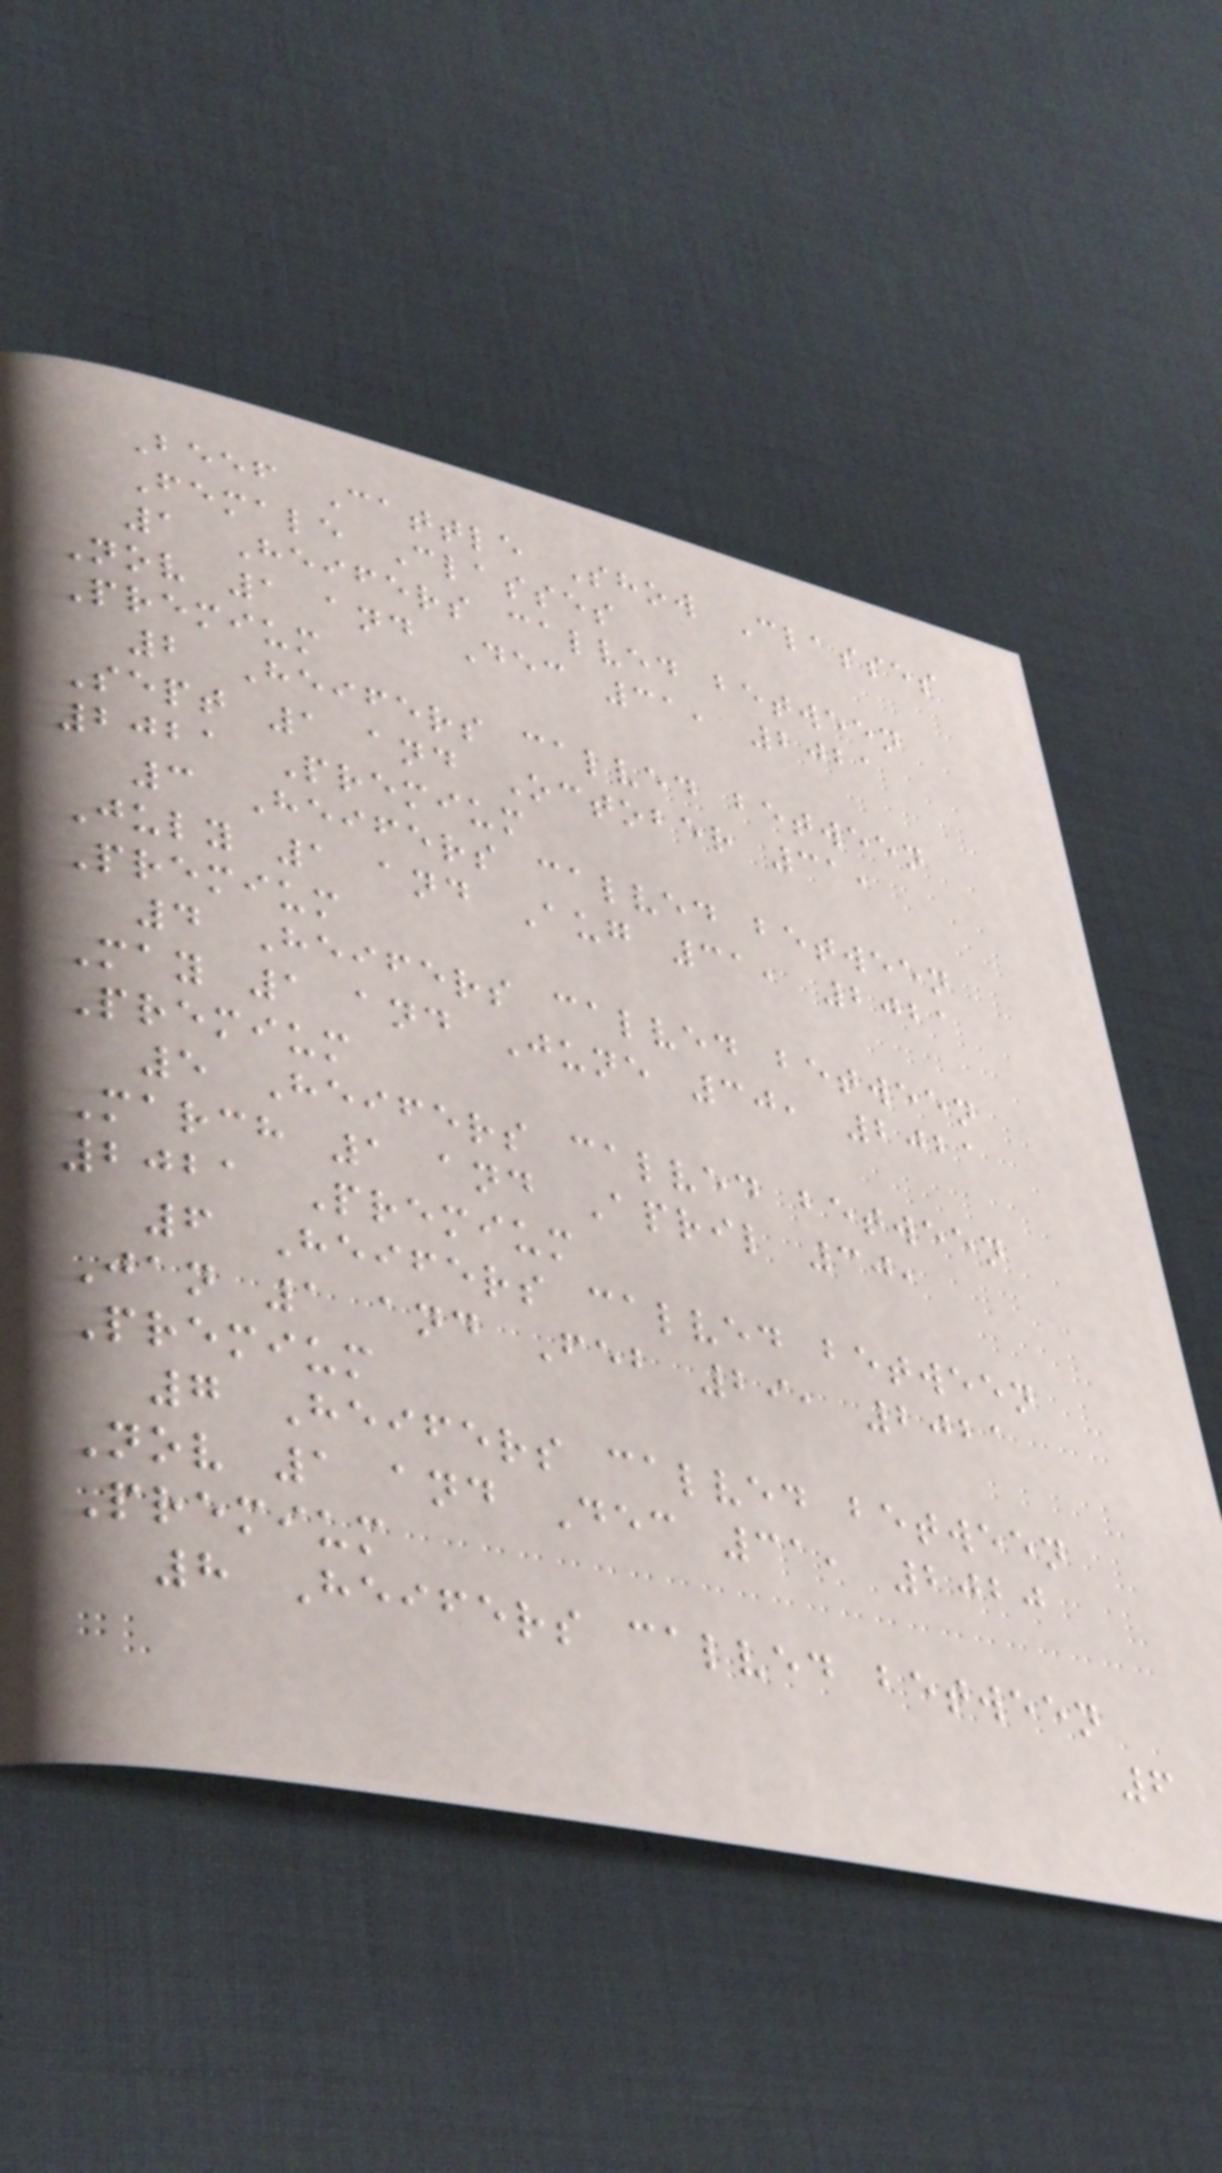Beef Cattle Show Classes
Female Classes
1 Heifers calved between
Nov 1 and Dec 31, 2021
Premium
2 Heifers calved between
Sept 1 and October 31,
2021 Premium
3 Heifers calved between
July 1 and Aug 31, 2021
Premium
4 Heifers calved between
May 1 and June 30, 2021
Premium
5 Heifers calved between
March 1 and April 30,
2021 Premium
6 Heifers calved between
Jan 1 and Feb 29, 2021
Premium
7 Heifers calved between
Nov 1 and Dec 31, 2020
Premium
8 Heifers calved between
6
